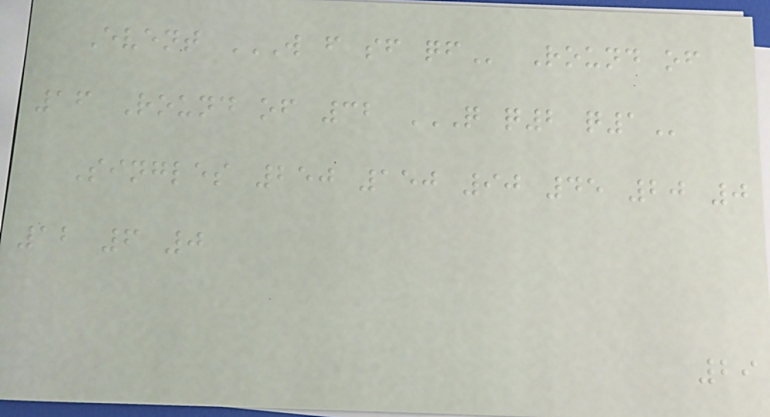Event W F SF QF Round of
16 Round of 32 Q Q2 Q1
Singles 250 150 90 45 20 0
12 6 0
29
